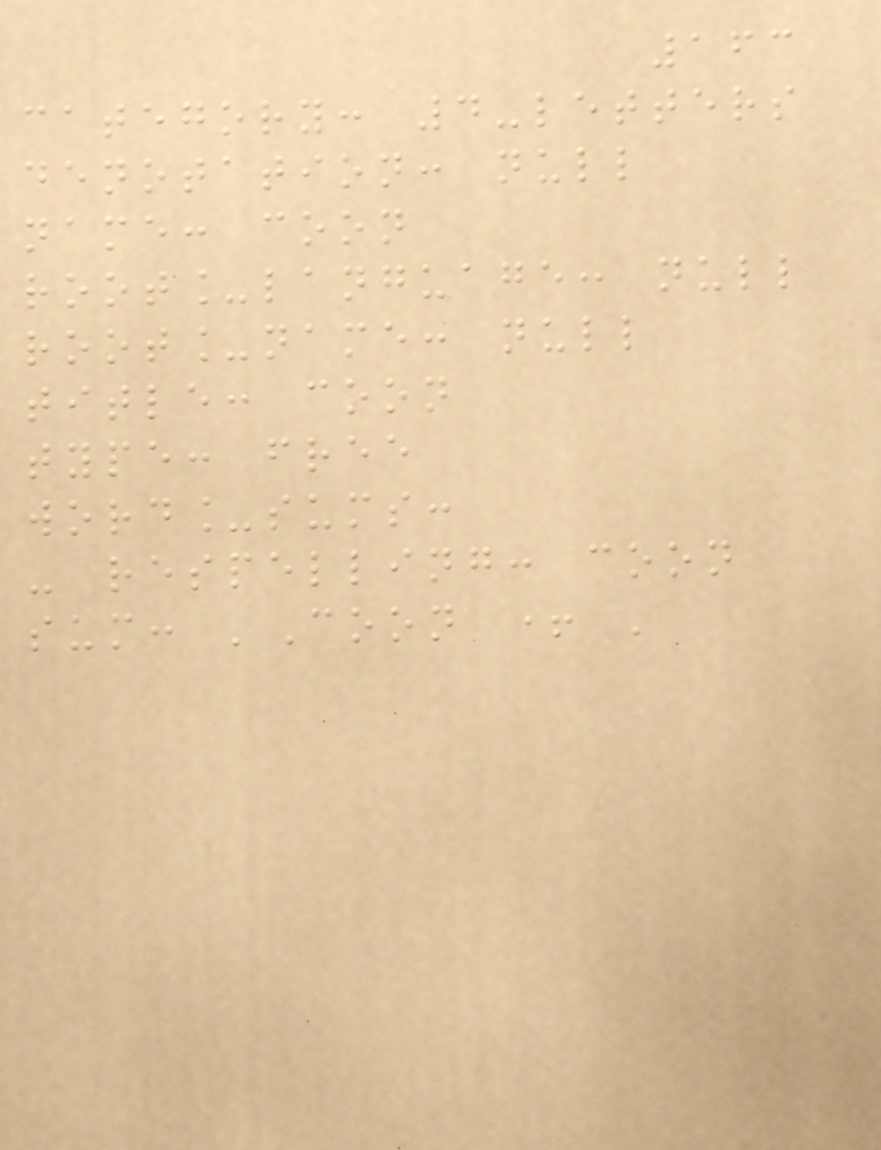163
category: 4-letters
denotation: null
name: coon
root_language: null
root_name: null
title: coon
type: free
word_sums:
- respelling: coon
sum: 'Coon + '
